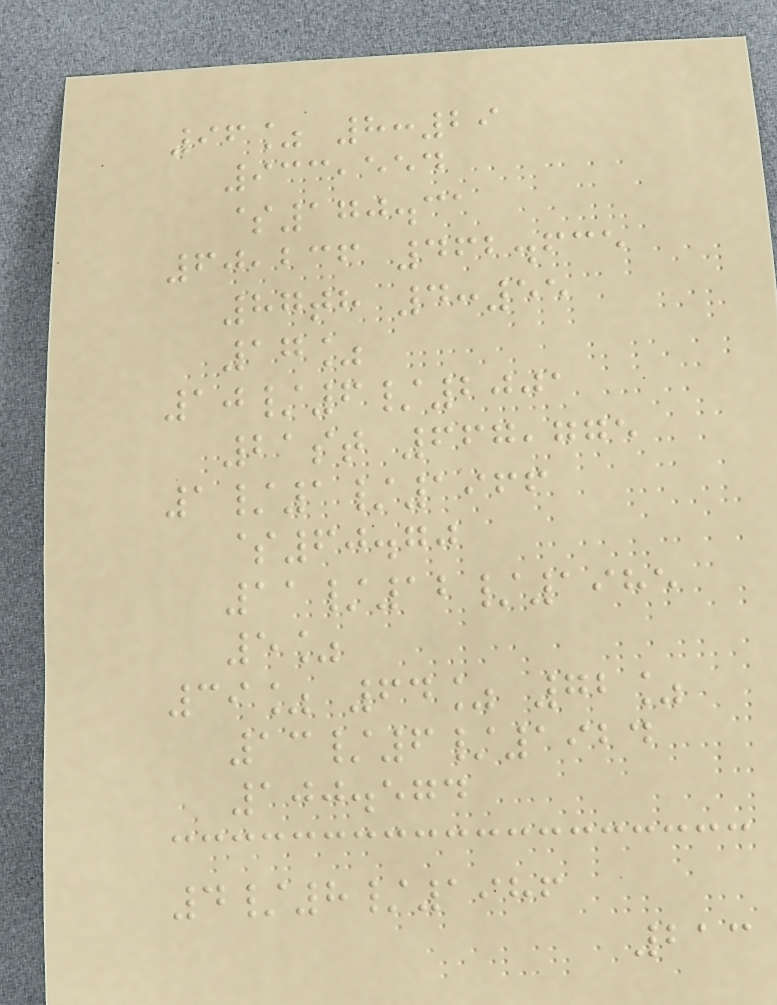96% 8:29
933,554
$170.31
60,236 462.635
87th 4:55
17%
10/6/2001
21st 667,775
1/1/1966
$60.70
11/12/1985
5%
39% 64% 72%
13/6/1924
100.574
4/8/1986
213
